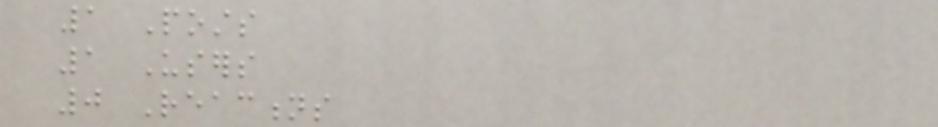1 Posts
1 Users
0 Reactions
